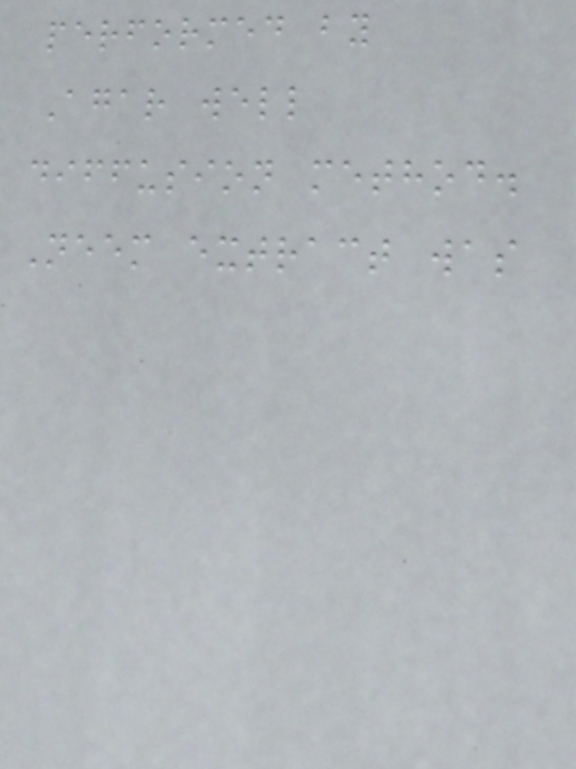performed by
Agar well
diffusion method.
Neem extract was
